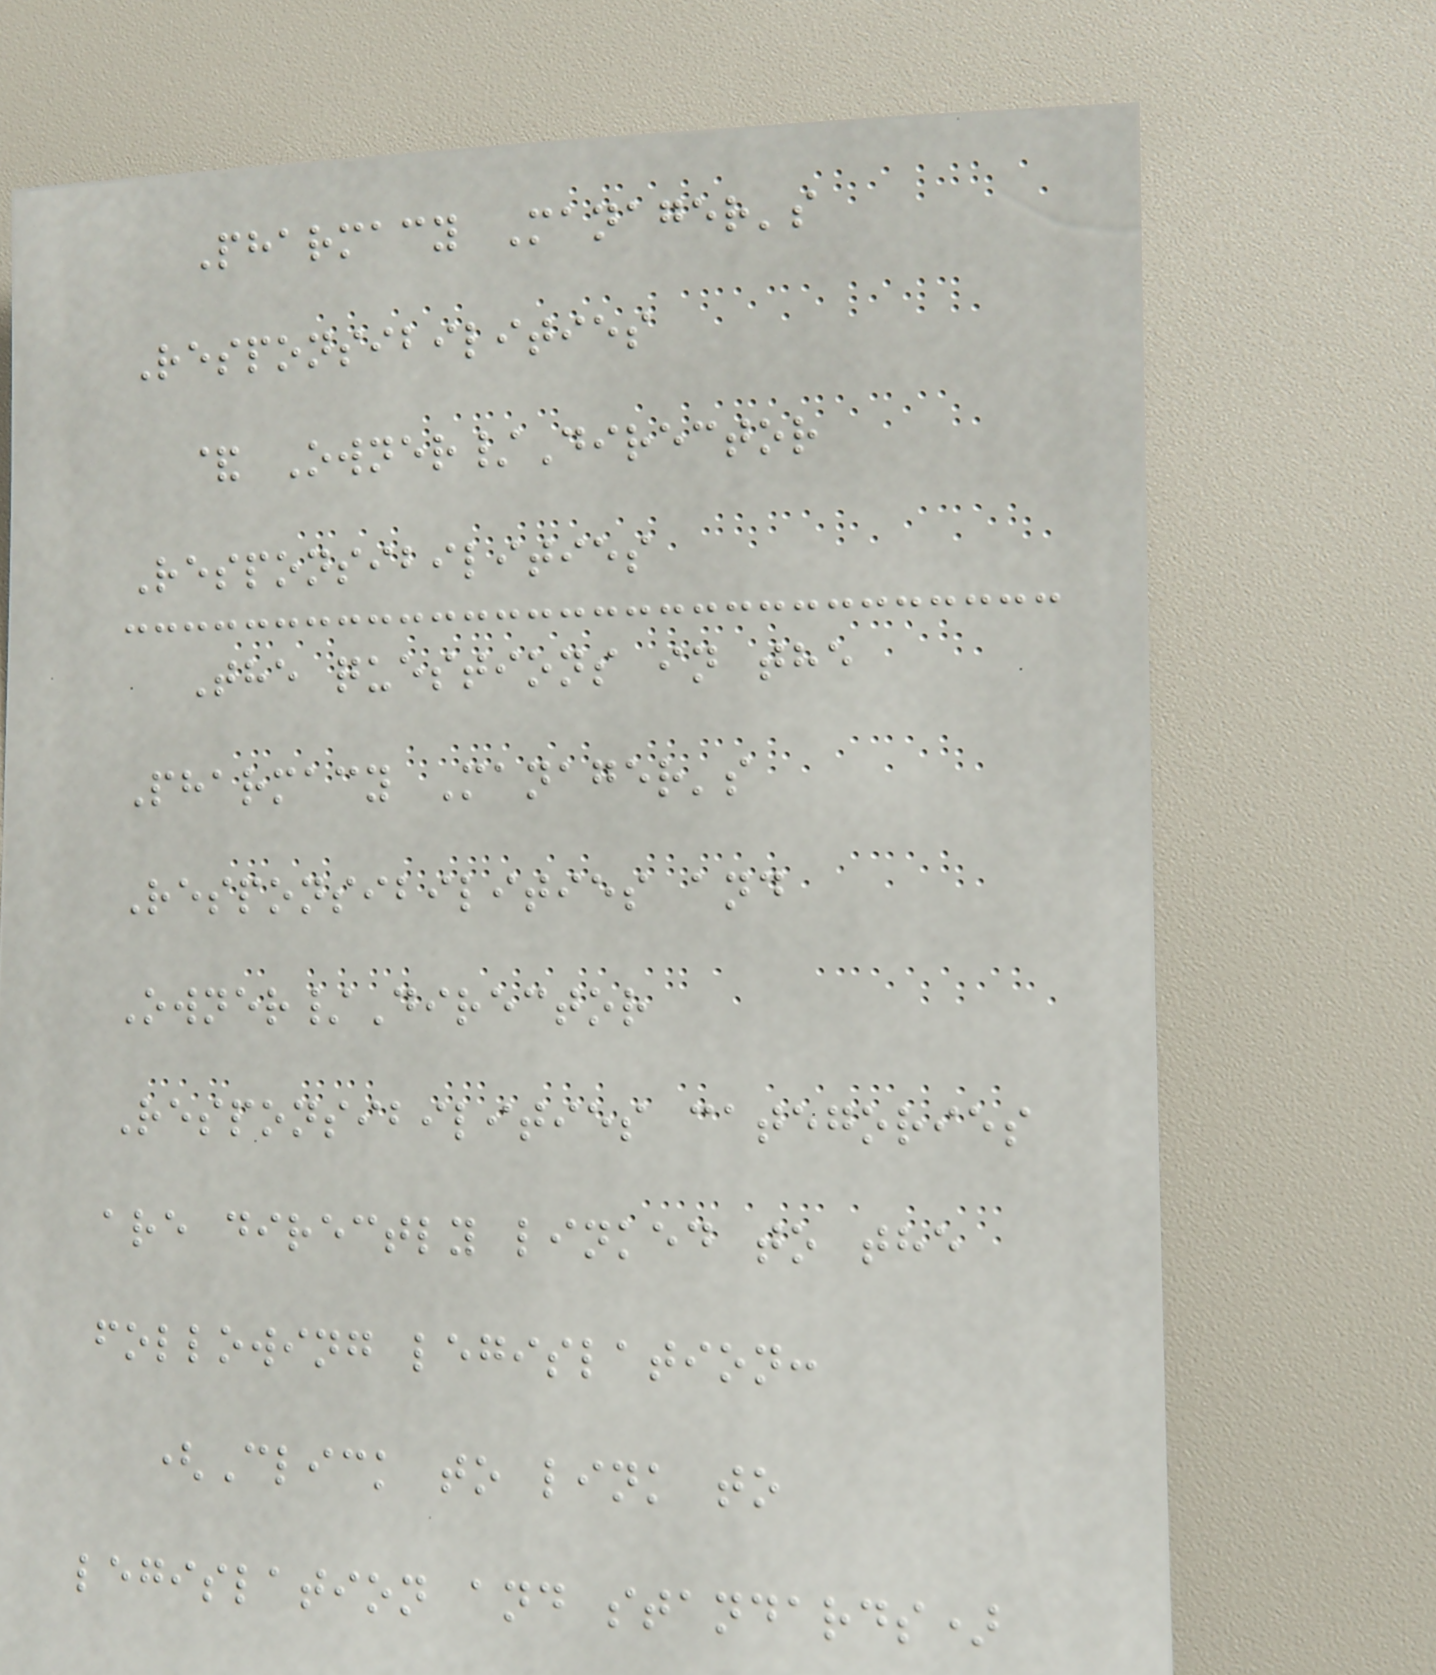Pharmacy Manager's
Responsibilities
& Owner/Director
Responsibilities
The questions in the
Pharmacy Manager's
Responsibilities and
Owner/Director
Responsibilities categories
are directly linked to the
following legislation:
(Click to link to
legislation and standards)
